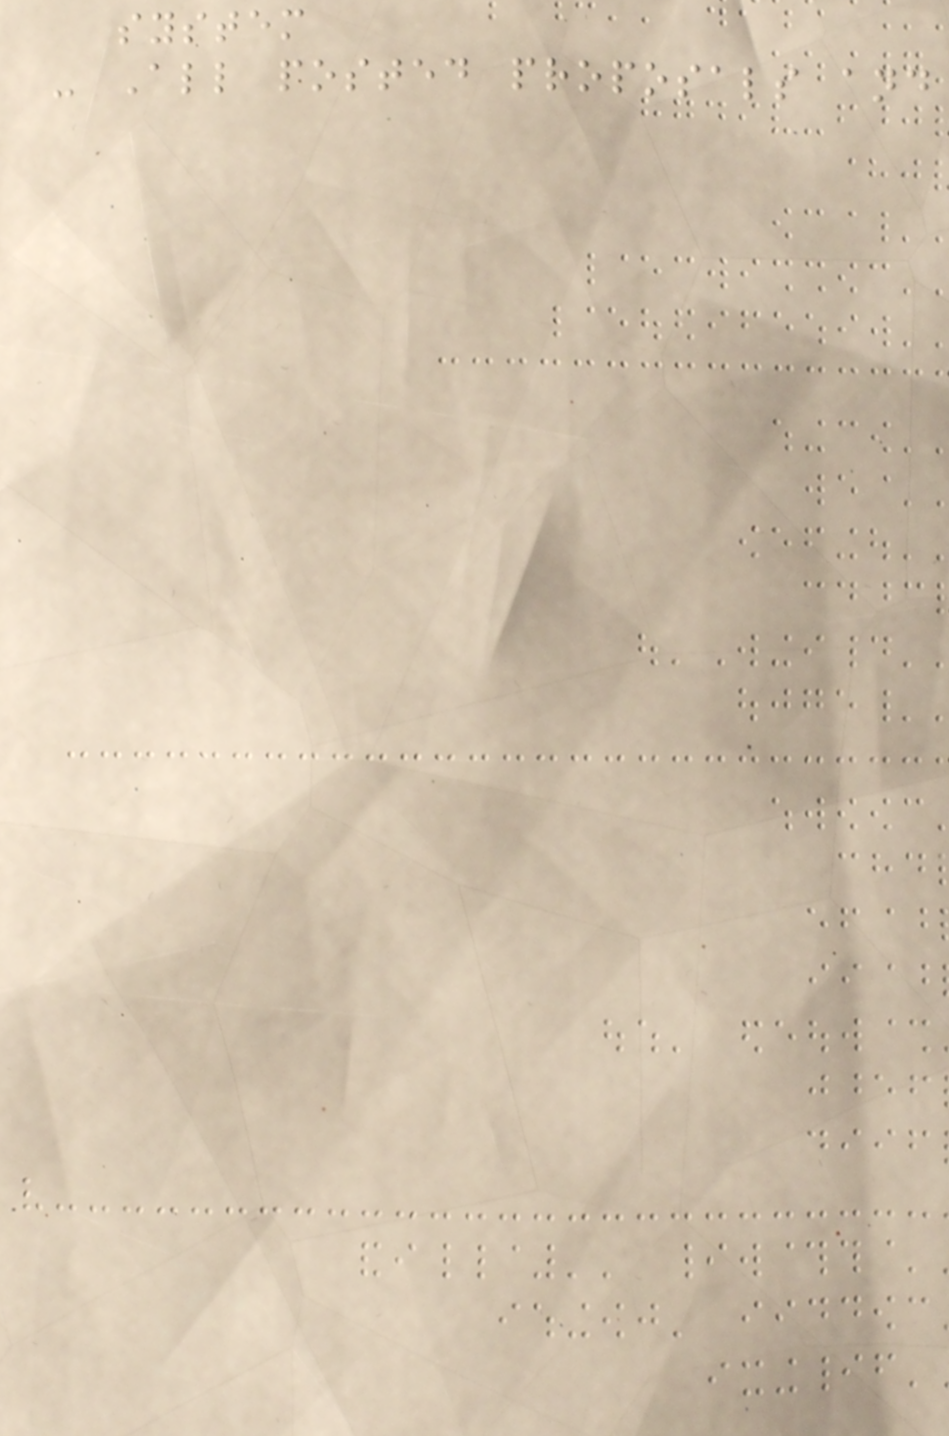system
- All posted proposals and
